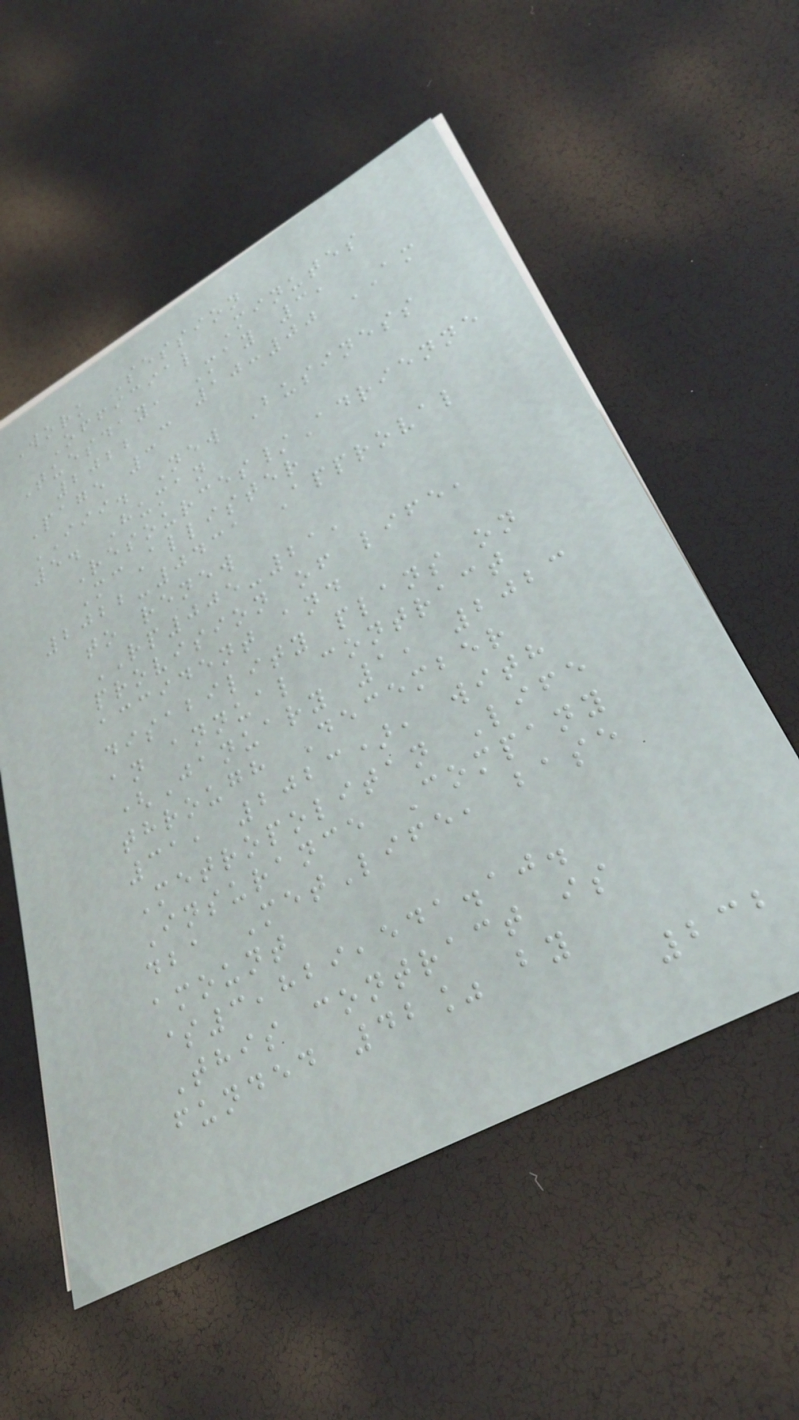Work Session
Official Minutes
Tuesday, May 3,
2022 - 10:00 AM
Page 3
III. New Business
5. Human
Resources/Adrienne
McAllister
2022-0431 Approval
to renew
RP005-21,
provision of life,
accident and
disability plans on
an annual contract
(January 1, 2023
through December
31, 2023), with
Metropolitan Life
Insurance Company
dba MetLife, base
amount
$3,829,541.10.
This contract is
funded 42% by
232
